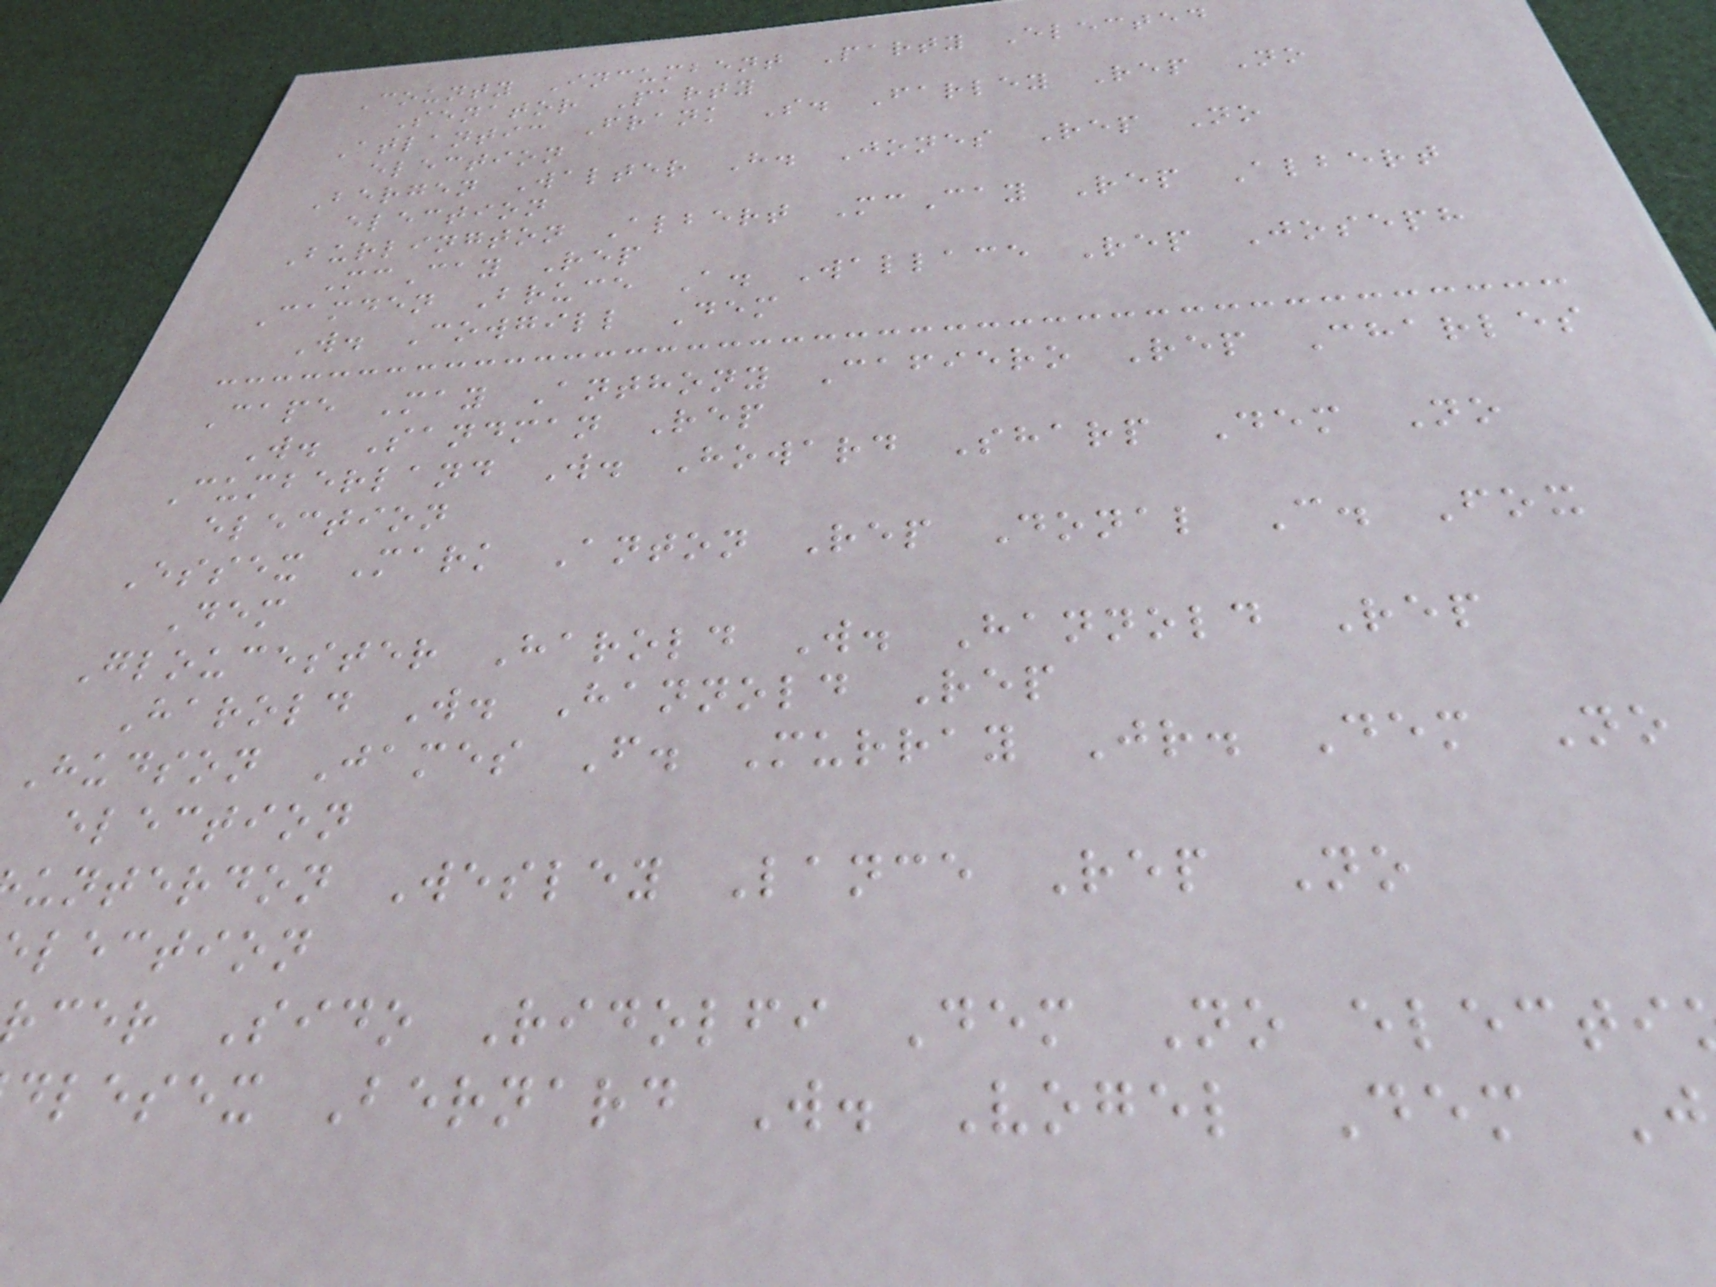County Incumbent Party Elected
Senator Party
Atlantic Frank S. Farley Rep No
election
Bergen Walter H. Jones Rep No
election
Burlington Albert McCay Rep Albert
McCay Rep
Camden Bruce A. Wallace Rep Joseph
W. Cowgill Dem
Cape May Anthony Cafiero Rep Charles
W. Sandman Rep
Cumberland W. Howard Sharp Dem No
election
Essex Mark Anton Rep Donal C. Fox
Dem
Gloucester Harold W. Hannold Rep
Harold W. Hannold Rep
Hudson James F. Murray Jr. Dem No
election
unterdon Wesley Lance Rep No
lection
cer Sido Ridolfi Dem No electi
dlesex Bernard W. Vogel Dem J
